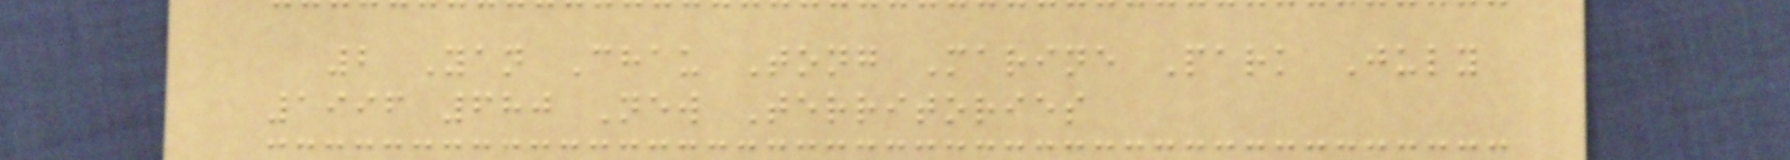2 Yan Chau Tong Marine Park July
1996 680 New Territories
